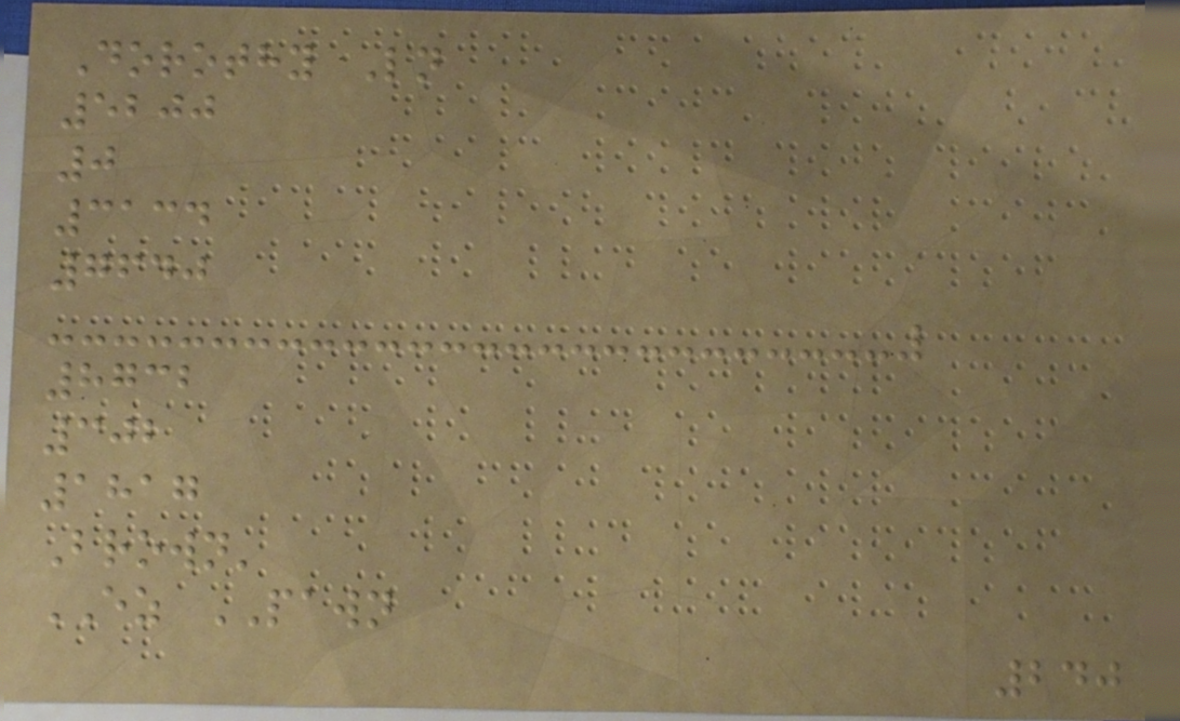Dorothy Ln
5200
0
3134
7640
8732
302
1817
Brown'
EZ PAWN
240
